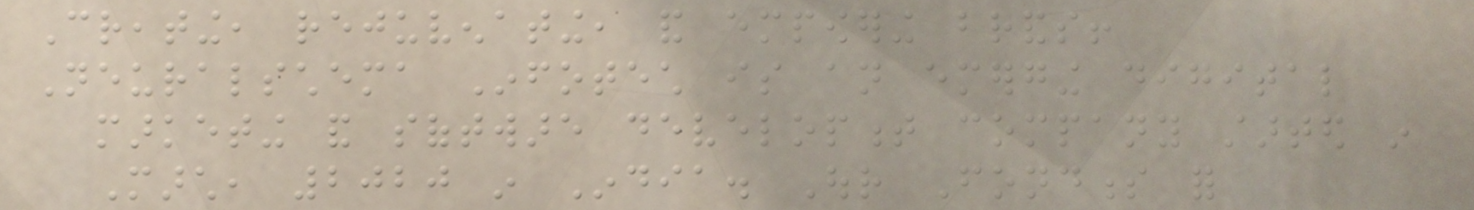Creating, rejuvenating, and empowering brands!
Neuralschema Infotech is an emerging digital
marketing and software development company started in
March, 2020 in India. Our Fondness for
